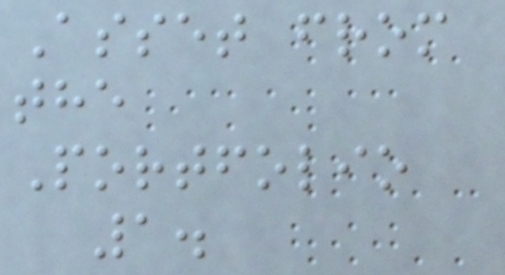Asset from
the
Portfolio
1.
